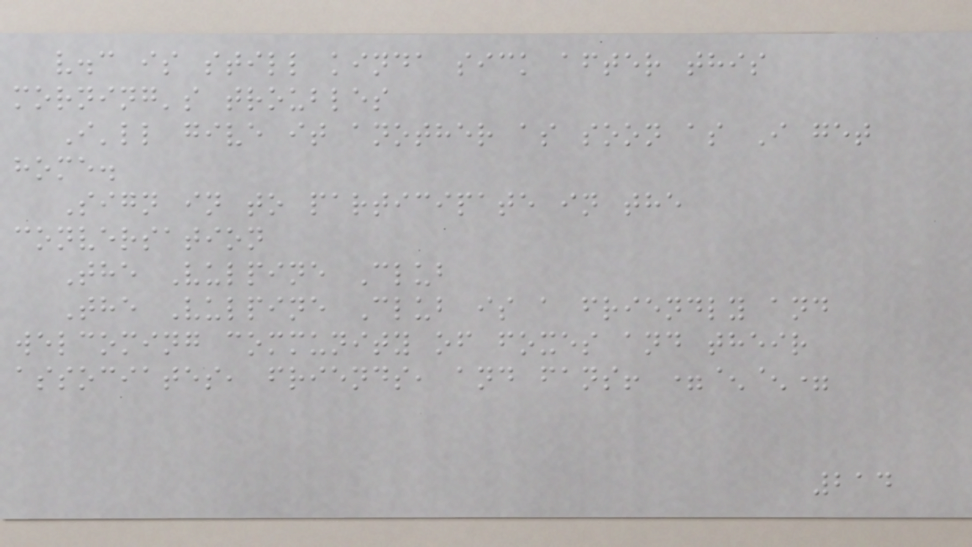v.c is still kinda sick after this
morning's troubles
I'll give it another as soon as I get
home.
Sign in to participate in the
conversation
The Vulpine Club
The Vulpine Club is a friendly and
welcoming community of foxes and their
associates, friends, and fans! =^^=
214
